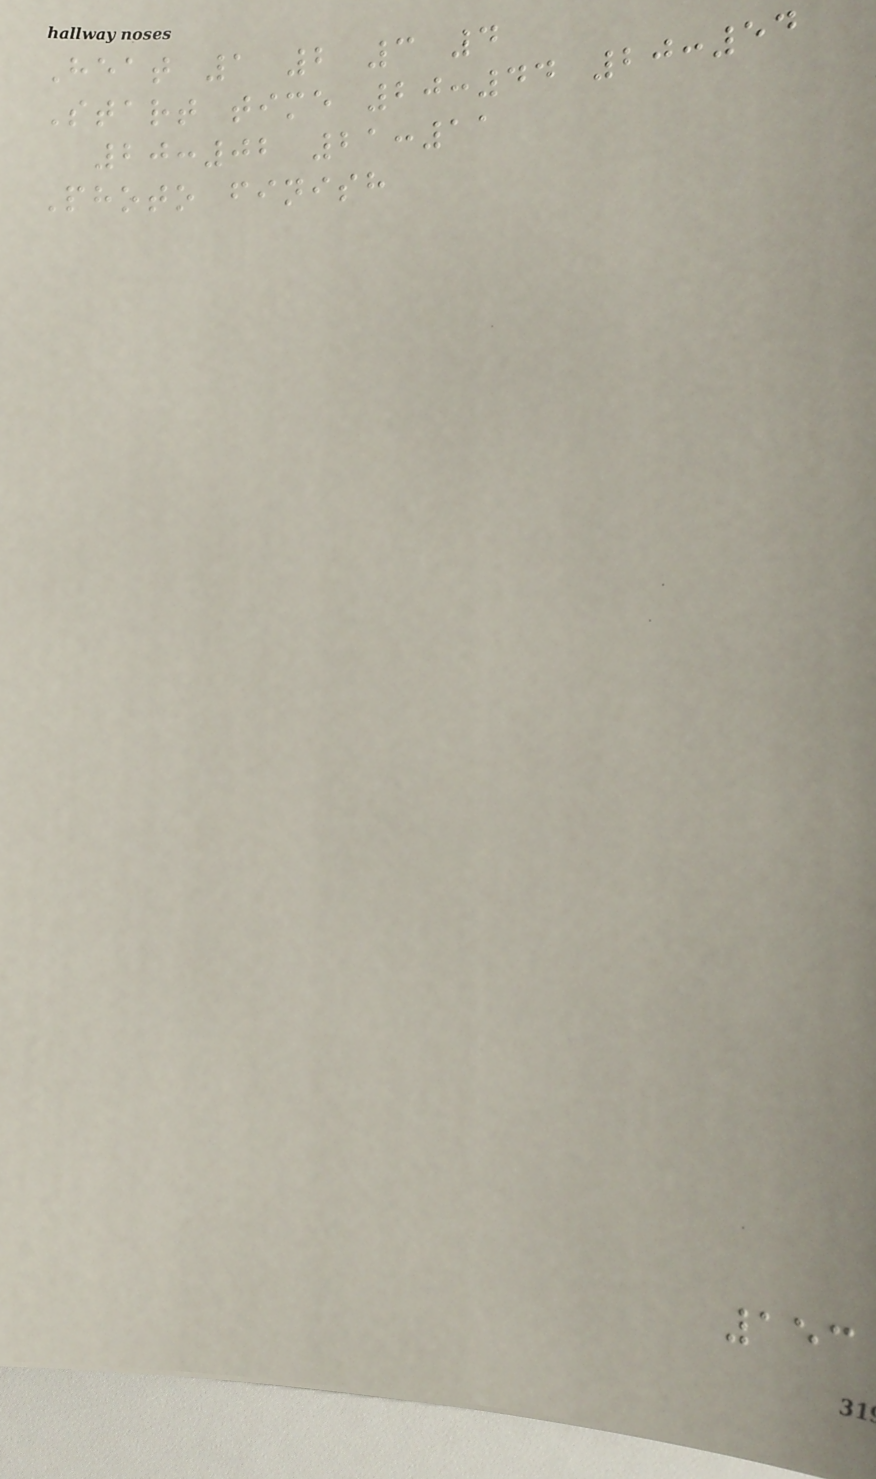Heat 1 2 3 4
Start time 20:44 20:54
20:02 21:11
Photo finish
153
